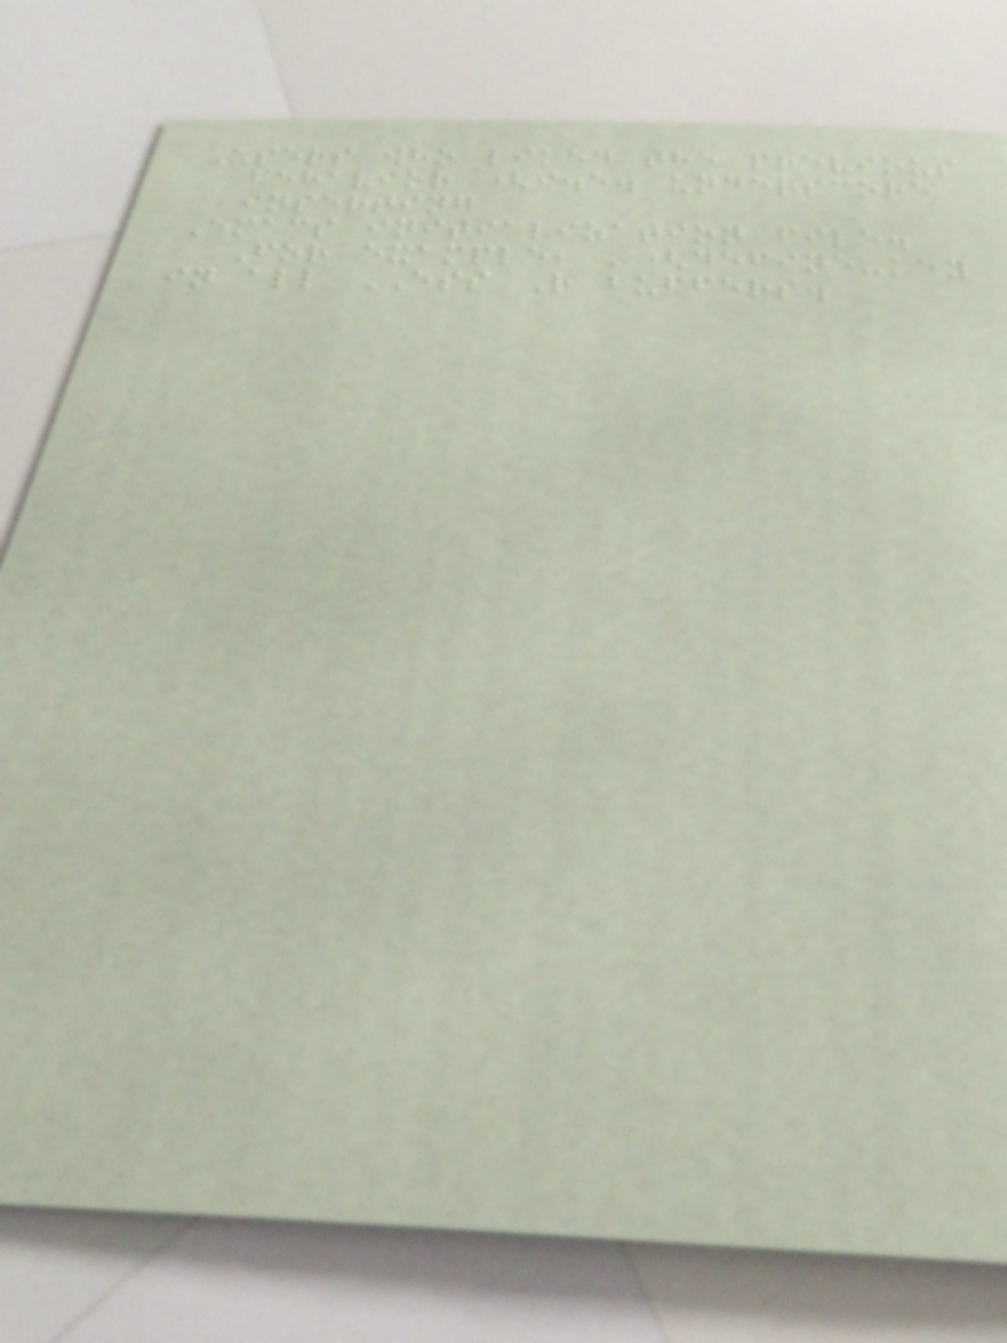Users who liked the previous
behavior (i.e. underscore
inserting
Emacs initialization file.
For example, '(define-key
in all ESS R buffers.
